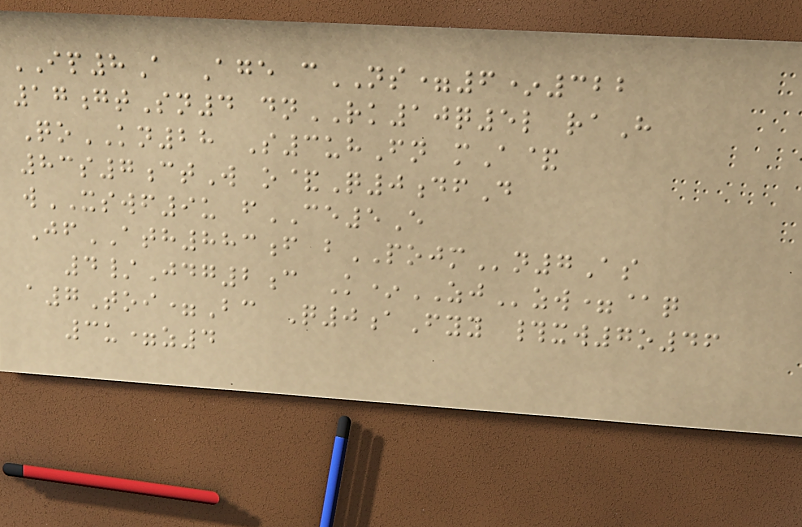IP8A Age cNS=6*322
17gtSn4 dnRK10q5l raH
QoKN28 S3uhFn mA&
83s7ctW o&Q0dfD
wXSWF9u fCE5E
JfATH883f bPOJMn7As
4/Jdg2c K*ZJzw=@q
a7Toi=Bc Q0aFyy #xw7o46
3u=z4
